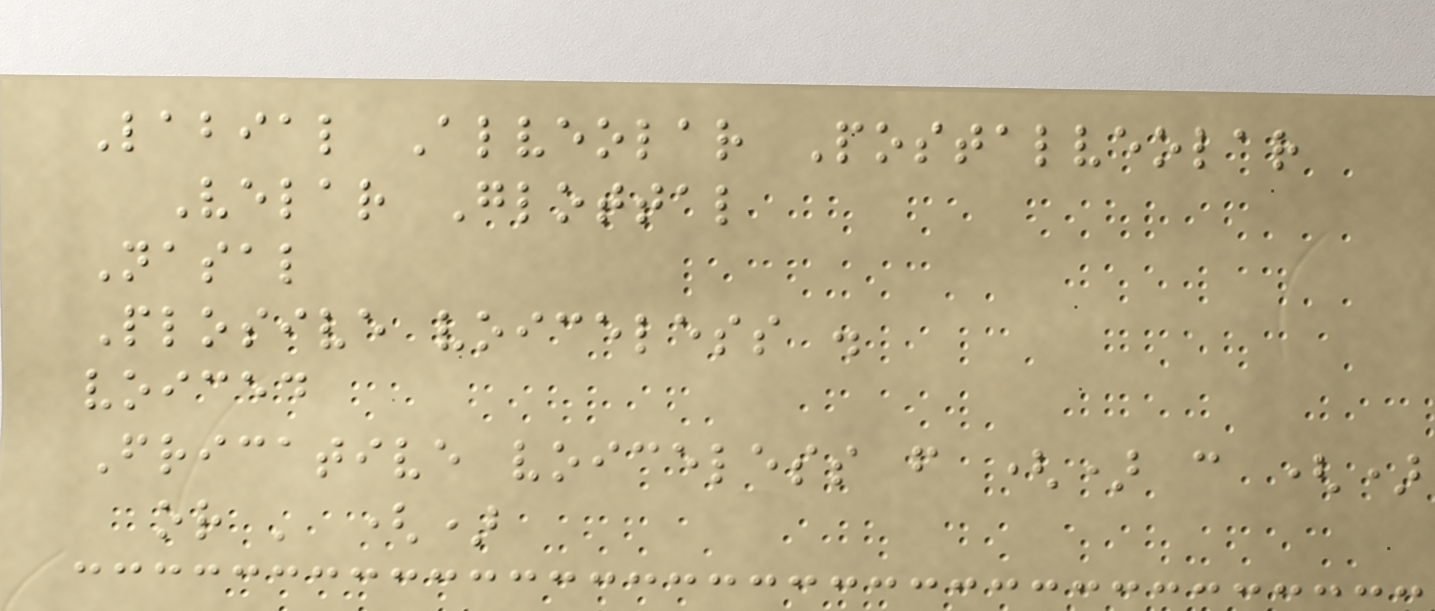Labial Alveolar Postalveolar
Velar Glottal
Nasal
Plosive voiceless .
voiced
Fricative voiceless f () c ()
or ' ()
